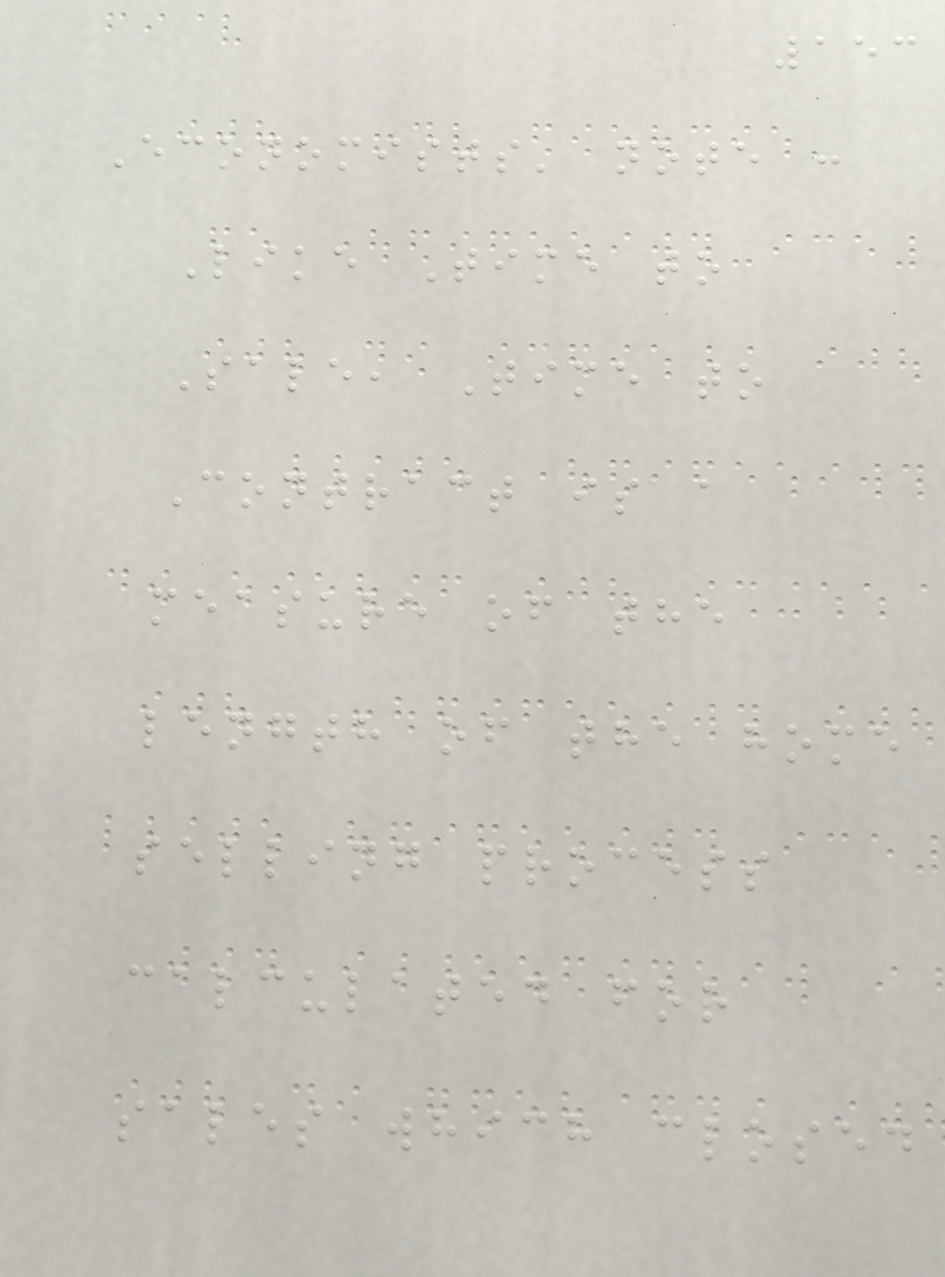153
Economists' note :
Like Time to
Sale, Time to
Contract is a
measure of the
length of the home
selling process
calculated for
sales which closed
